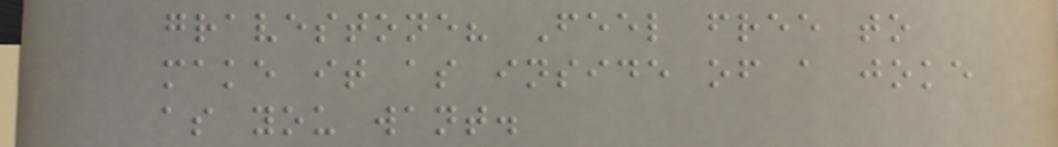gravestone? Feel free to
make it as inside of a joke
as you want.
